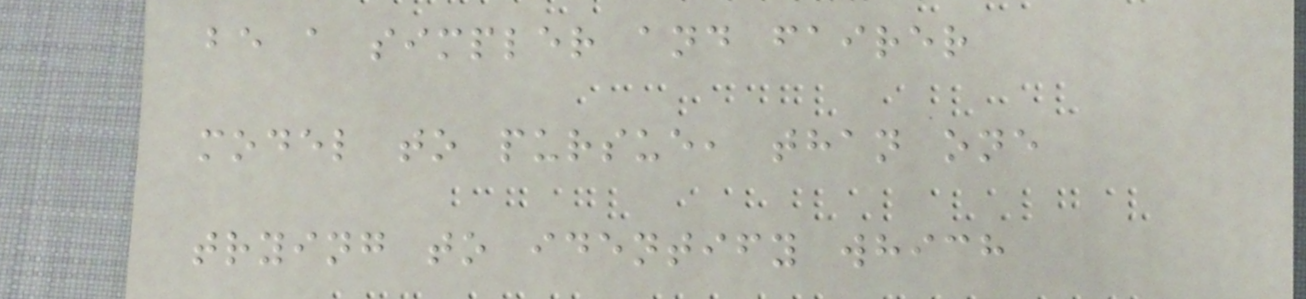be a simpler and fairer
model to pursue, than one
trying to identify which
